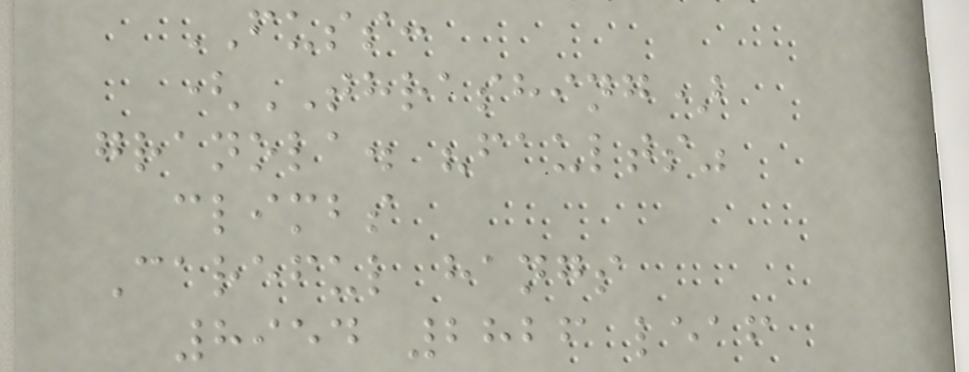FUSS:
(THRASHING)
granola. "faults"
climbs
Careful hangs
8954 2826 leaf
